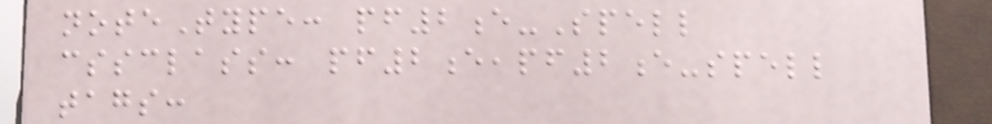noteType: pf2e-Spell
cssclass: pf2e,pf2e-spell
tags:
